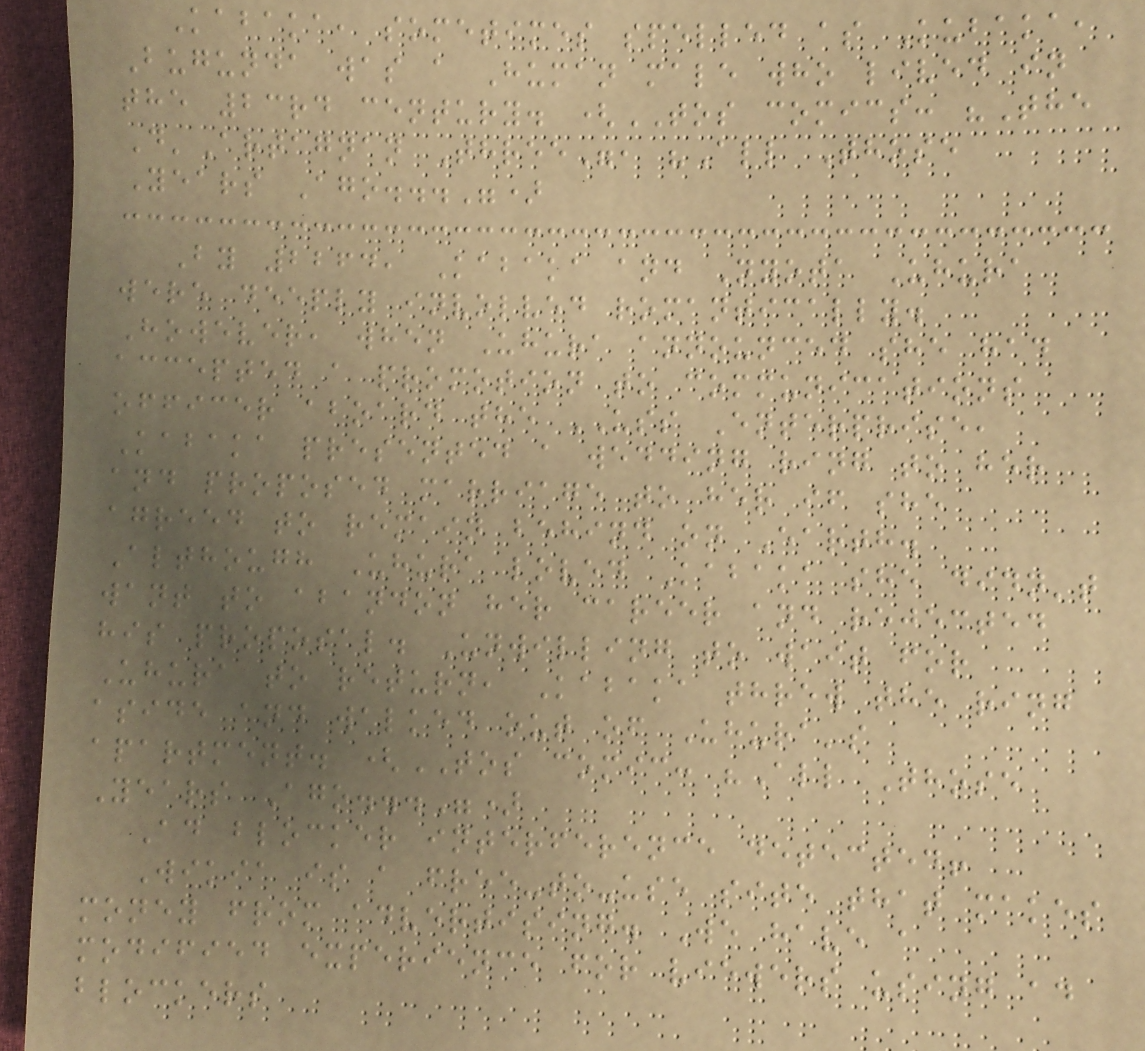Kabaka, sometimes spelled as Kubaka,
Bugunda was a Human male who lived in
the 23rd century. (TOS comics: "The
D'Artagnan Three", "All Those
Years Ago...")
By 2264, Kabaka and Nyota Uhura
were deeply involved romantically.
However, when Uhura announced she had
accepted a promotion to communications
officer aboard the USS Enterprise,
Kabaka presented a wedding ring to her
and proposed marriage to her if she
agreed to remain behind on Earth.
Although Uhura loved Kabaka she didn't
want to abandon her career and rejected
his proposal. Unwilling to wait for
Uhura to return, Kabaka threw the ring
aside and walked out of Uhura's
apartment. (TOS comic: "All Those
Years Ago...")
Ad blocker interference detected!
Wikia is a free-to-use site that makes
money from advertising. We have a
modified experience for viewers using ad
blockers
